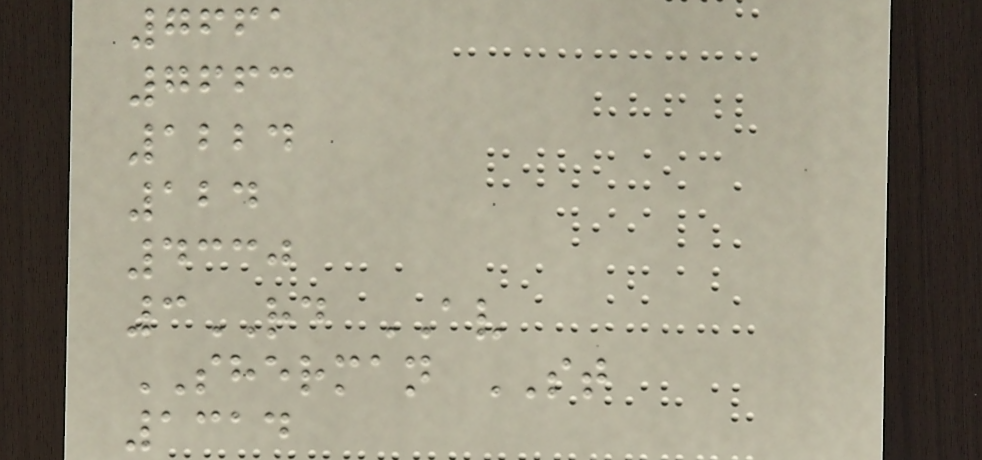7661
7663
1224
124
4330
3RD AV
SHERMAN ST
1314
